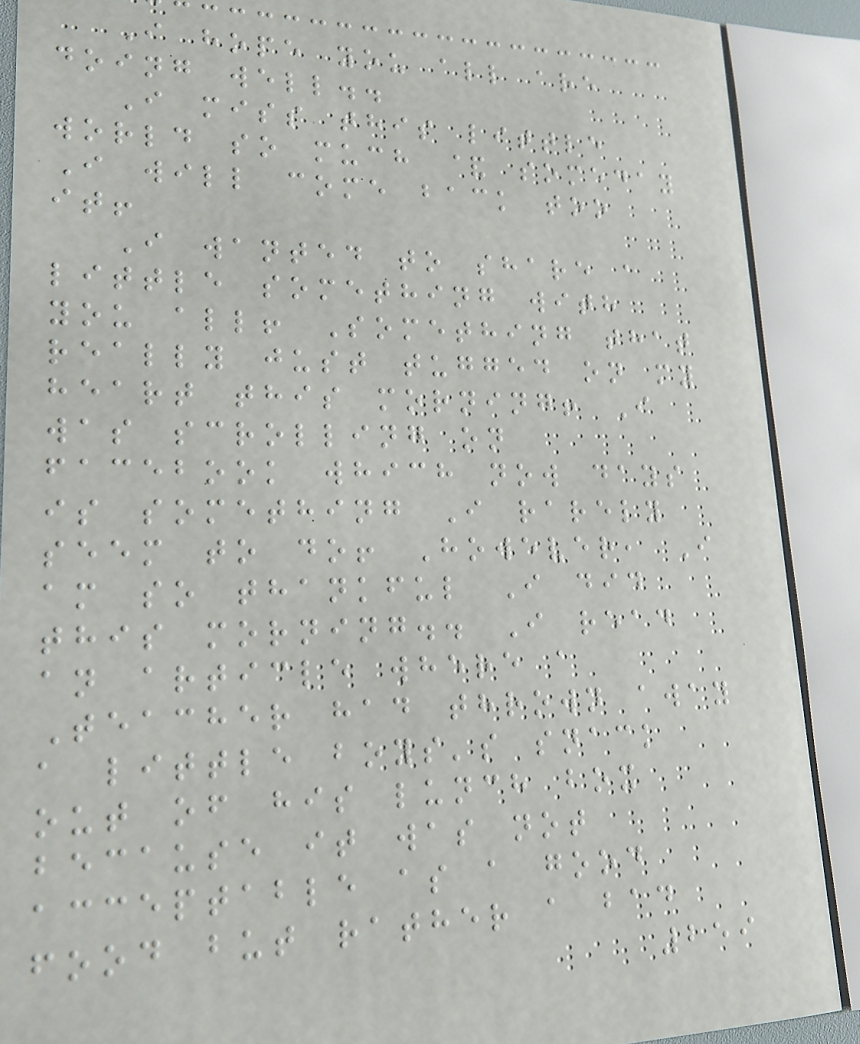I hope you all are
doing well..
I miss this little
world so much & someday
I will come back too
it!
I wanted to share a
little something with
you all! Something that
really just tugged on my
heart this morning! I
was scrolling on
facebook which now days
is something I rarely
seem to do! However, I
am so thankful I did
this morning.. I read
an article where a
Teacher had thrown away
a little boys's snack
out of his lunch box
because it was not
acceptable as a good
food but rather a bad
259
